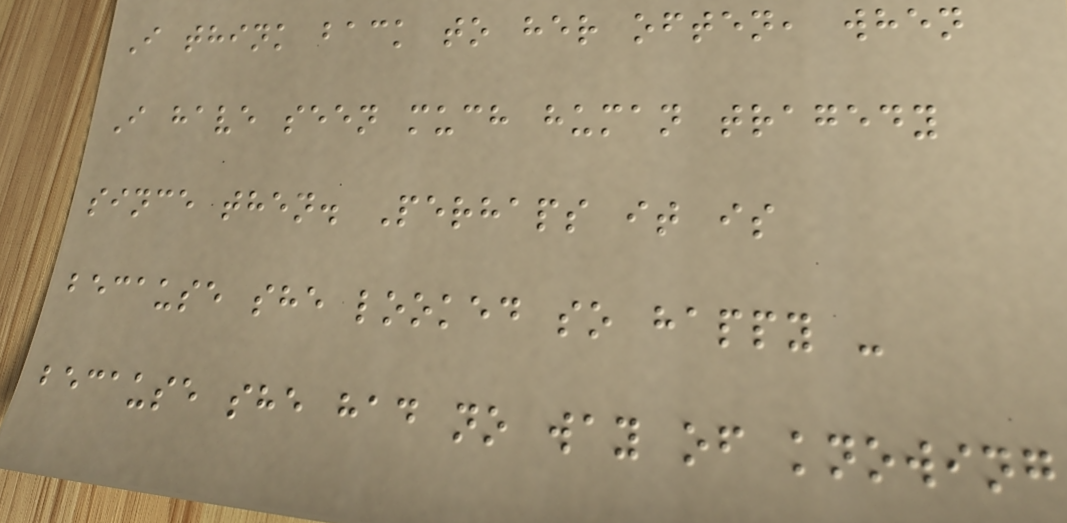I think back to her often, when
I have seen much human tragedy
since then. Perhaps it is
because she looked so happy -
because she had no way of knowing
